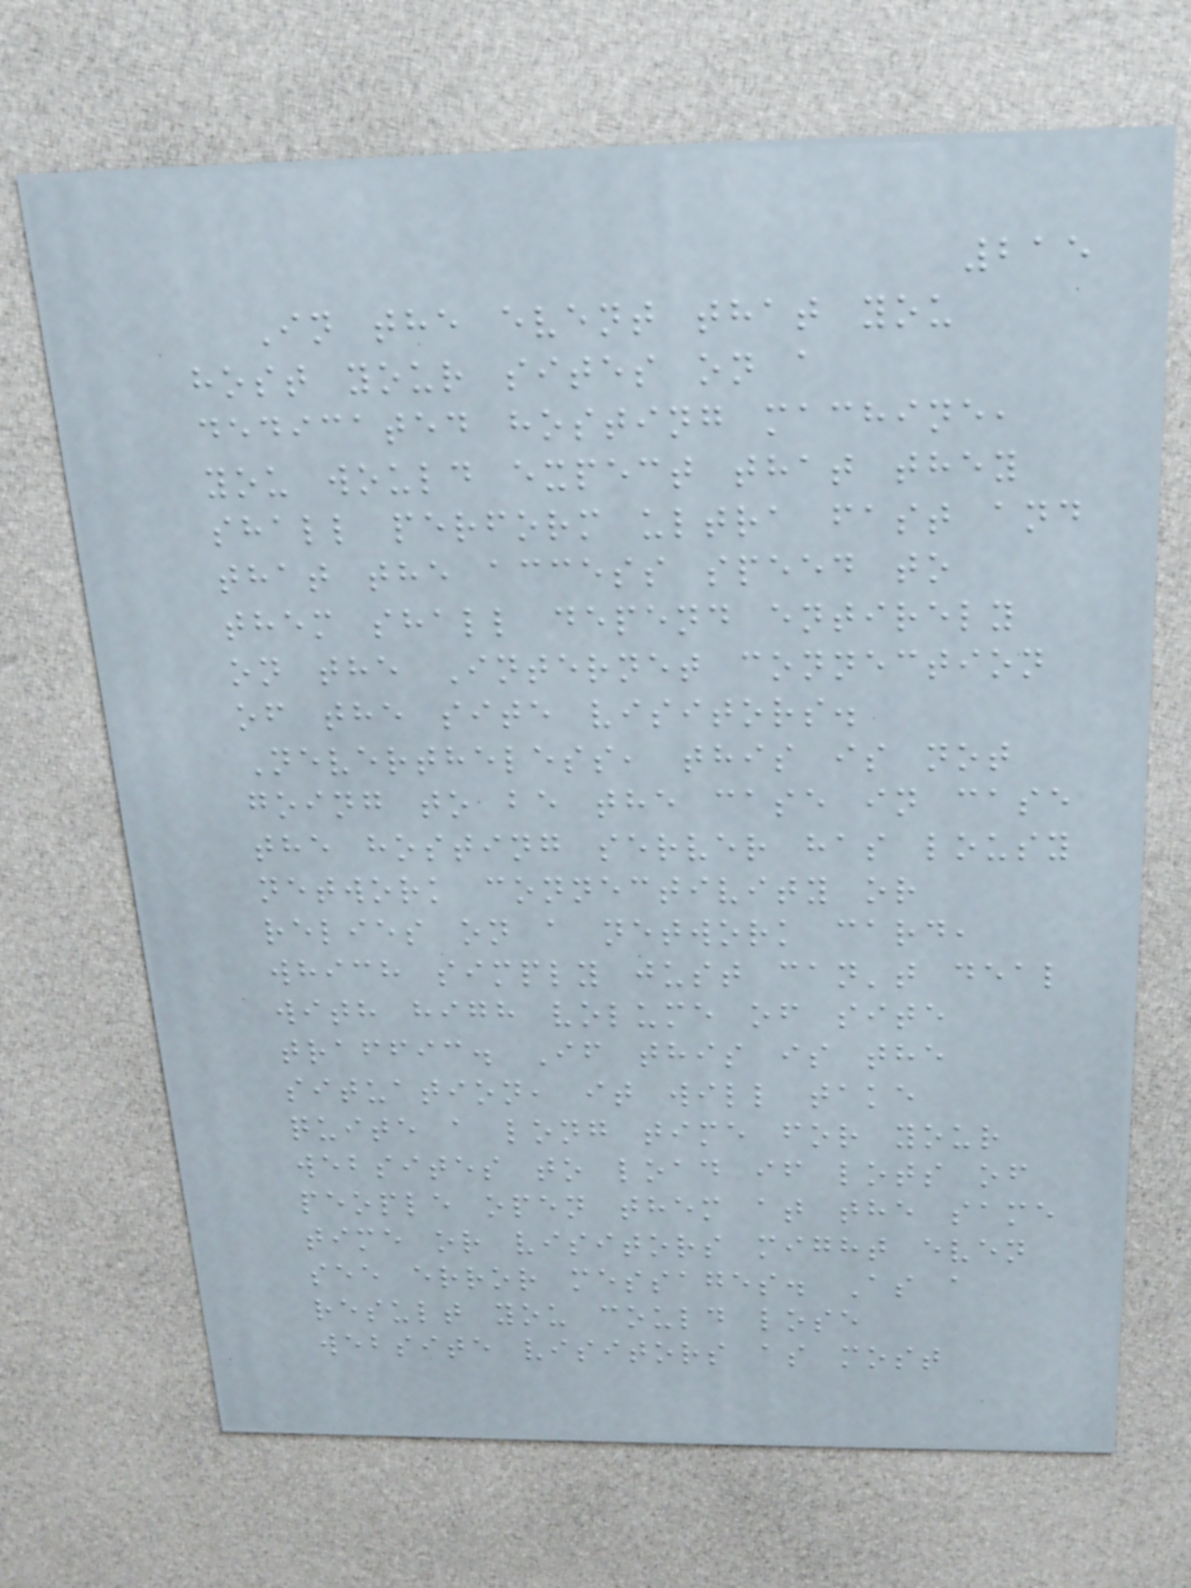215
In the event that you
host your sites on a
dedicated hosting machine,
you would expect that they
shall perform ultra fast and
that the access speed to
them shall depend entirely
on the Internet connection
of the site visitors.
Nevertheless, this is not
going to be the case in case
the hosting server has lousy
network connectivity or
relies on a network card,
which simply just can't deal
with high volume of site
traffic. If this is the
situation, it will take
quite a long time for your
websites to load if lots of
people open them at the same
time or visitors might even
see error messages. As a
result you could lose
website visitors as most
